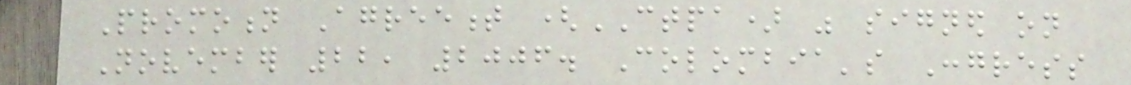Promotion Agreement (CTPA) was signed on
November 22, 2006. Colombia's Congress
